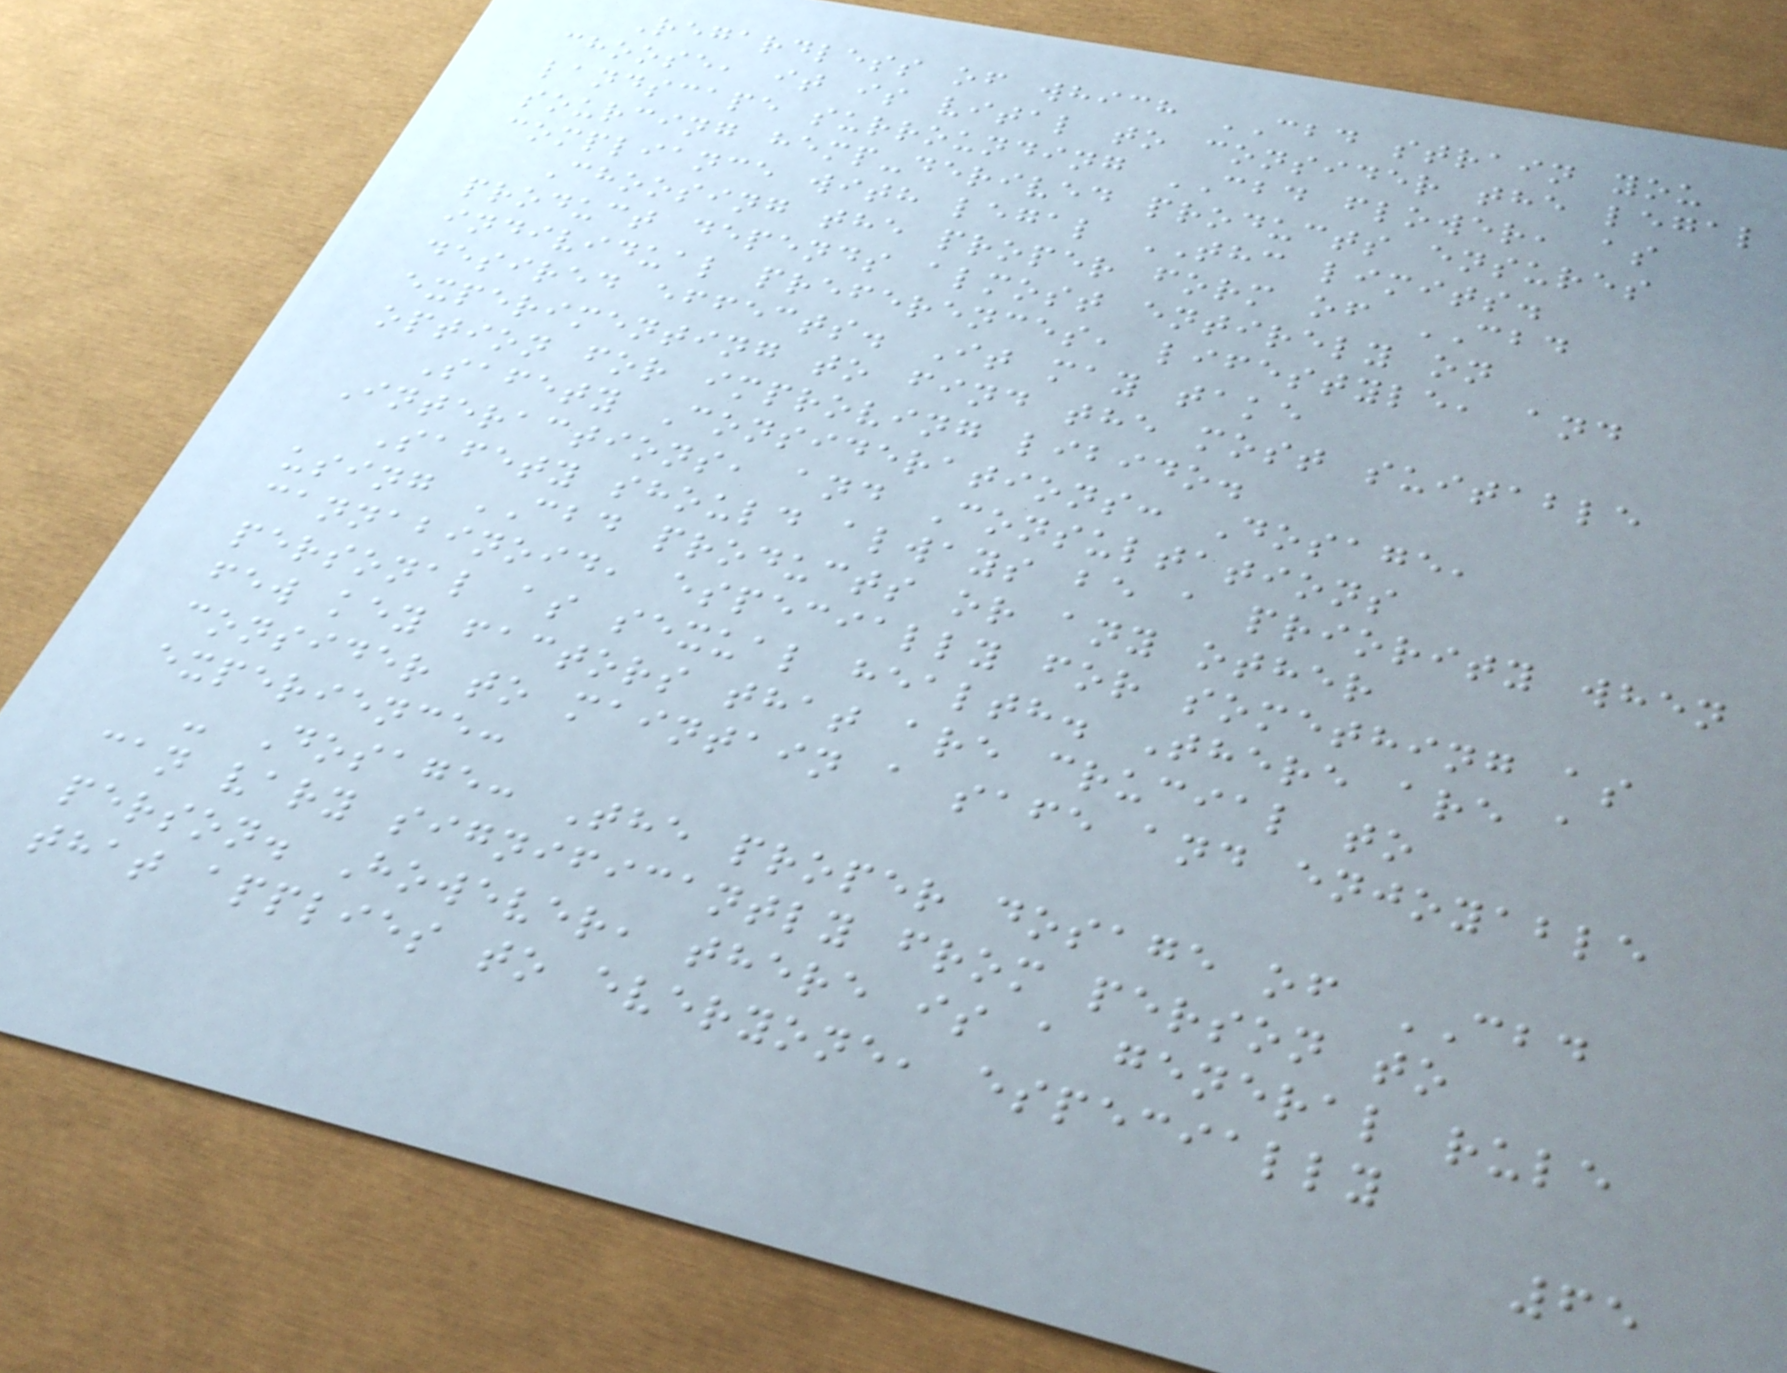Regardless of which CBD strain you
choose, it is vital to consider the legal
landscape surrounding CBD flower, as
sourcing hemp-derived products ensures
compliance with legal THC limits.
Choosing the proper form of CBD
product depends almost entirely on
individual preferences, lifestyle, and
desired effects. It may take
experimenting to find the most suitable
option for improving libido.
Safety Considerations: Dosage,
Interactions, and Consultations
Safety should always be a priority when
using CBD products or any other
cannabinoid, especially for something as
personal as sexual health. There are a
few key factors that are crucial to
consider to maintain a safe and enjoyable
experience:
- Dosage: The proper dosage of CBD
can vary significantly from person to
person. However, there is a general rule
that applies to everyone, especially
65
